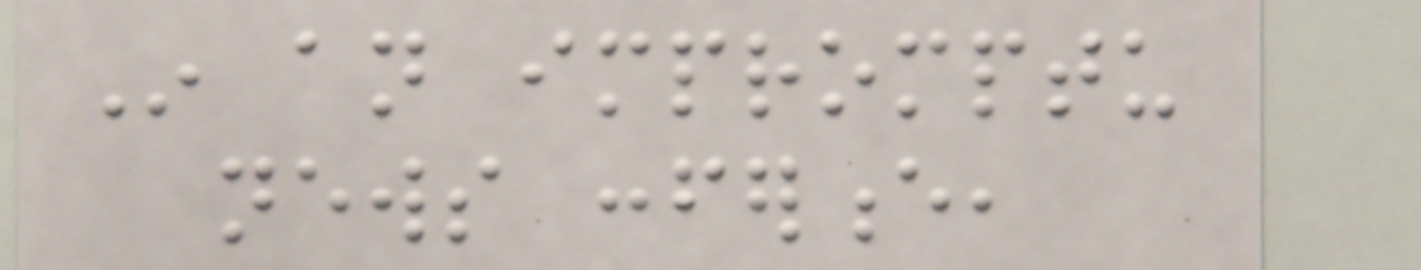In an impromptu
news conference,
